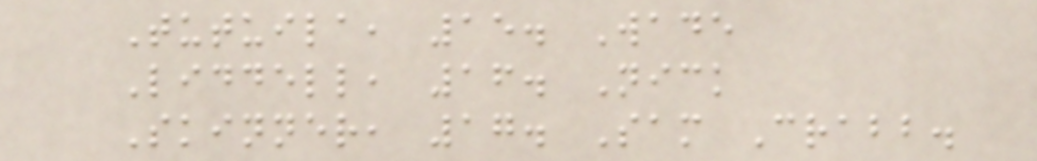Tutuila, 15. Wade
Liddell, 16. Nick
Skinner, 17. Sam Crabb.
